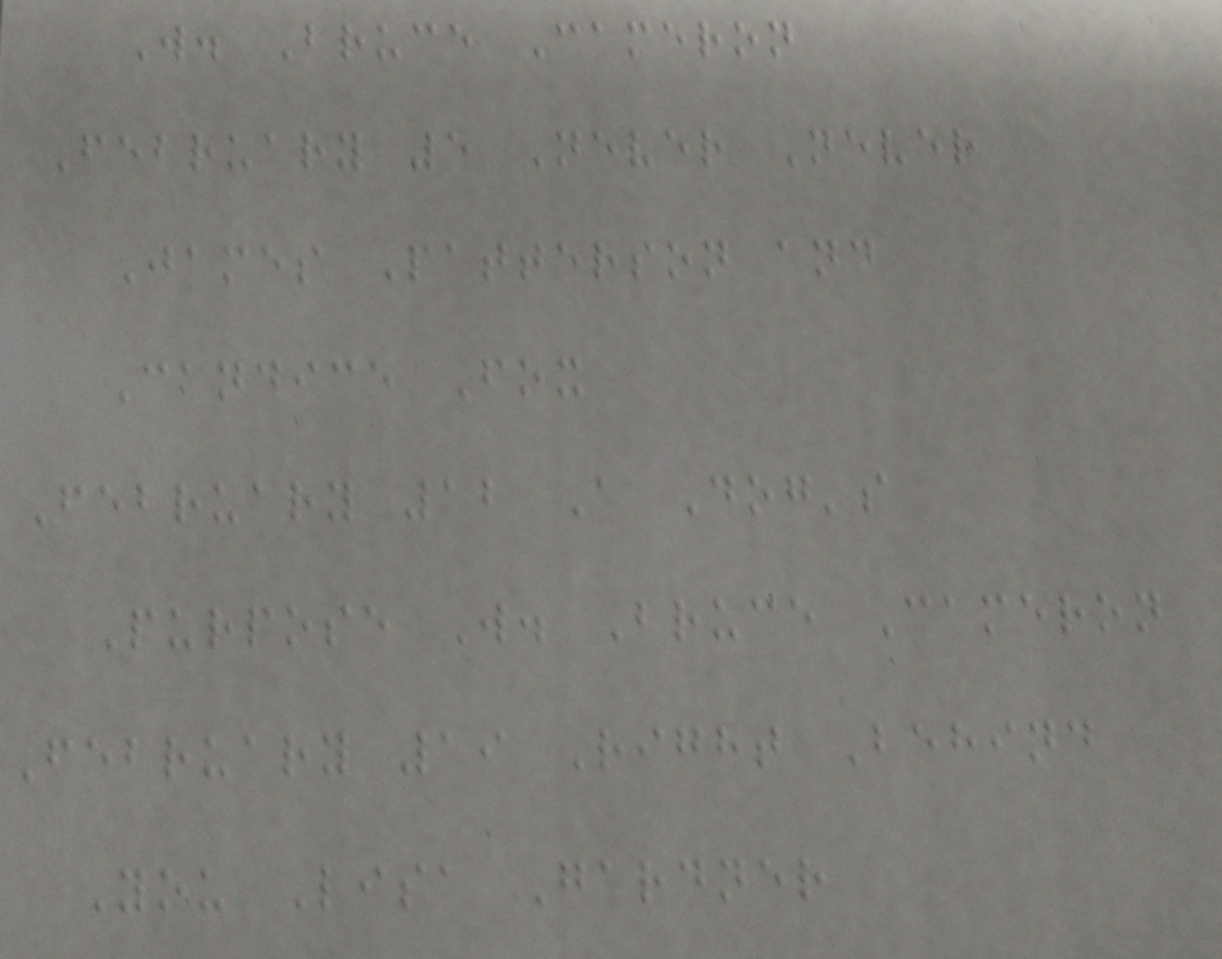W. Bruce Cameron
February 5 Never Never
James Patterson and
Candice Fox
February 12 A Dog's
Purpose W. Bruce Cameron
February 19 Right Behind
You Lisa Gardner
